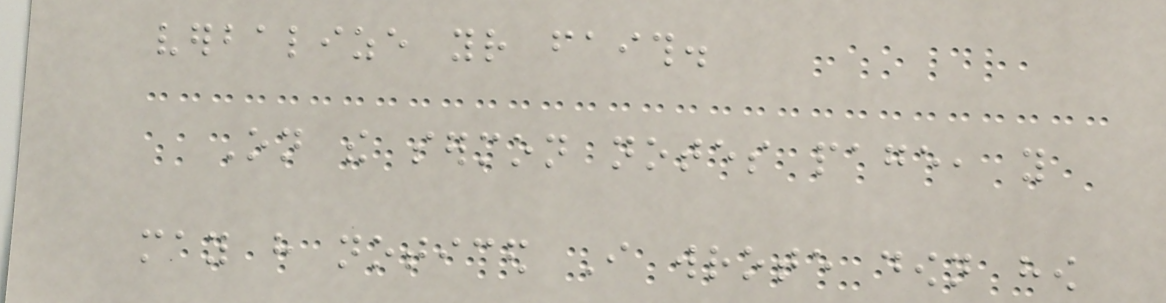verbalize your faith.
On the sermon notes page, you
may have noticed I wrote down how
